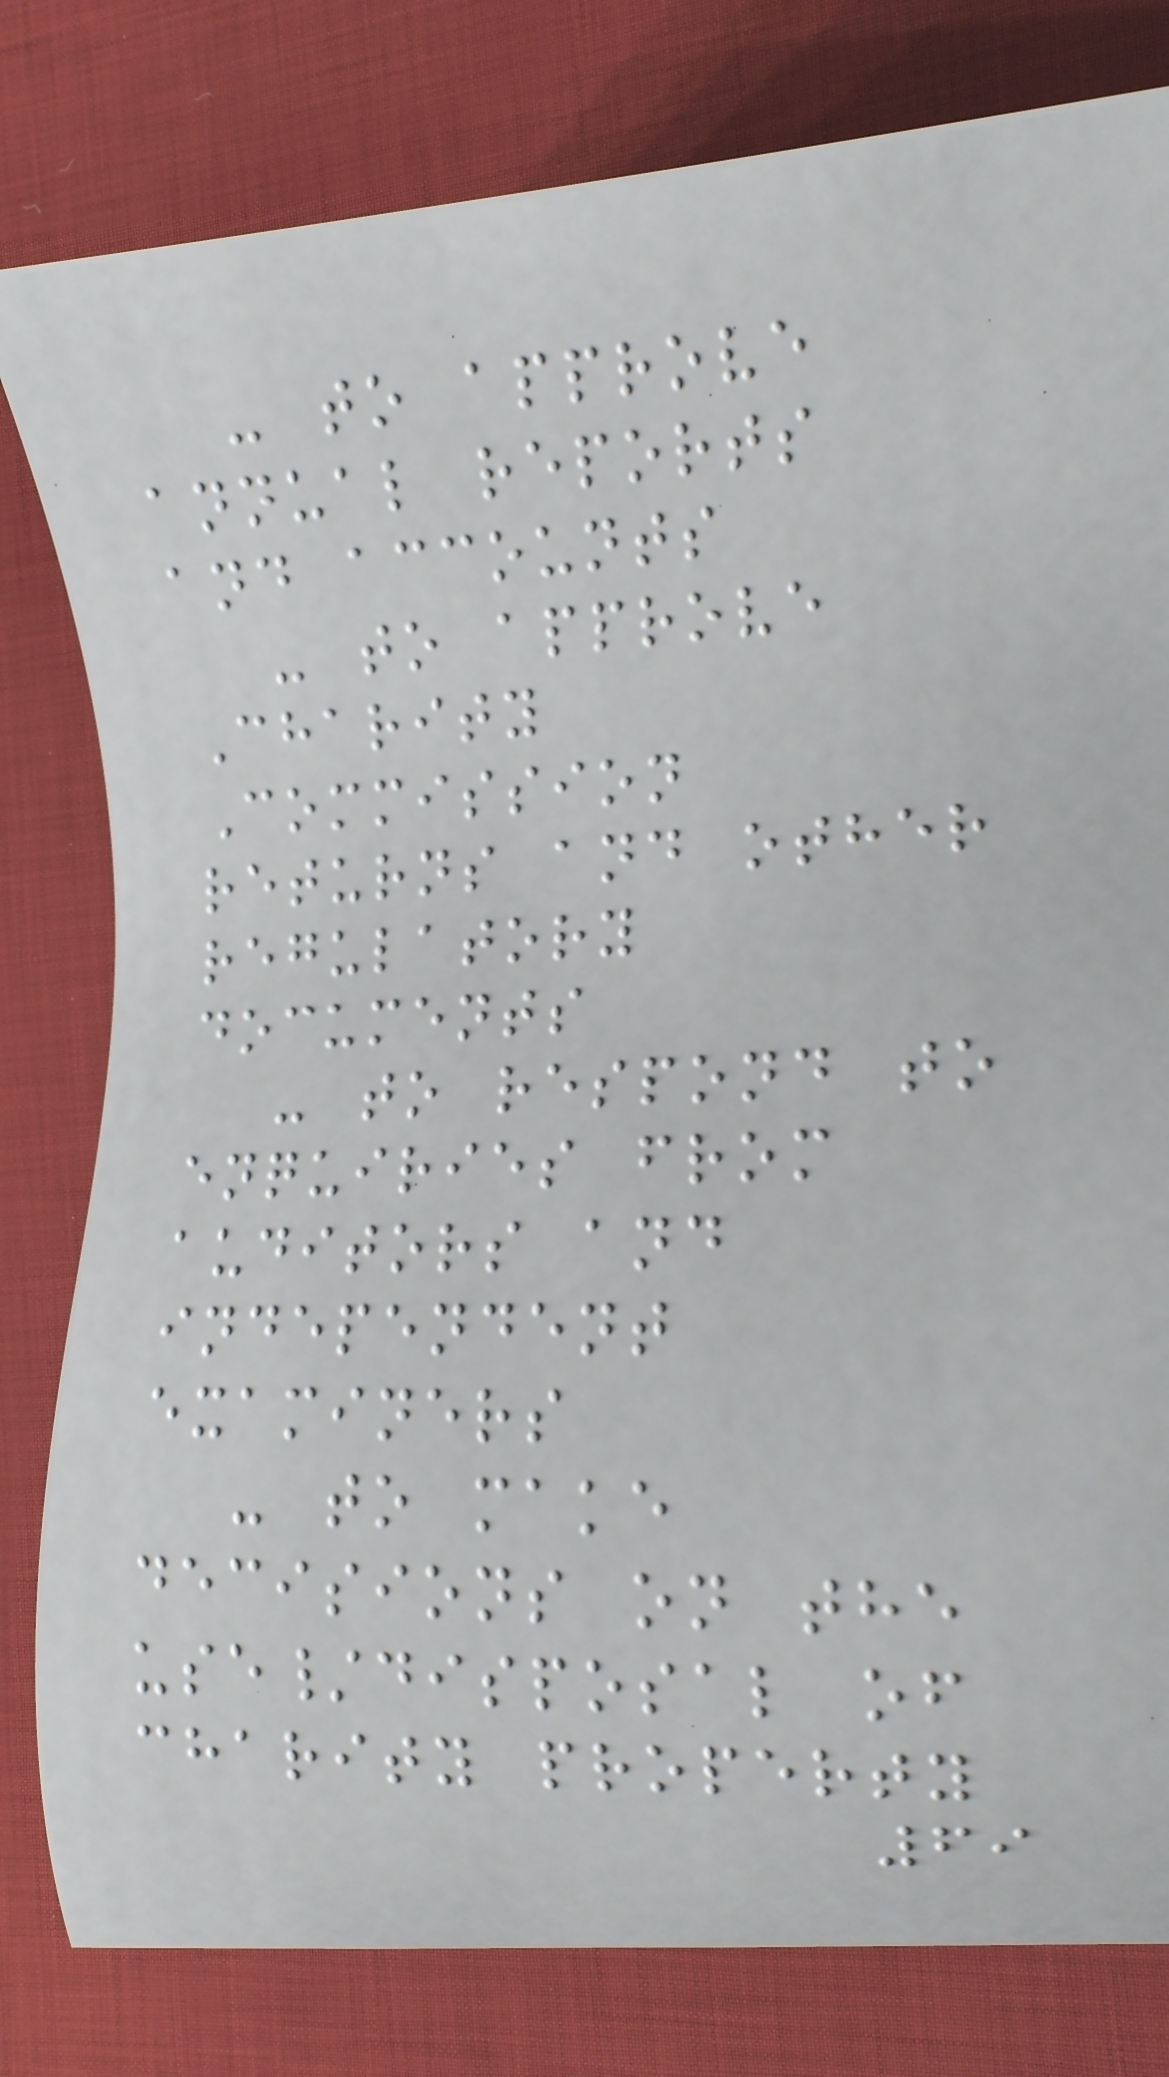- to approve
annual reports
and accounts
- to approve
Charity
Commission
returns and other
regulatory
documents
- to respond to
enquiries from
auditors and
independent
examiners
- to make
decisions on the
use/disposal of
charity property
69
